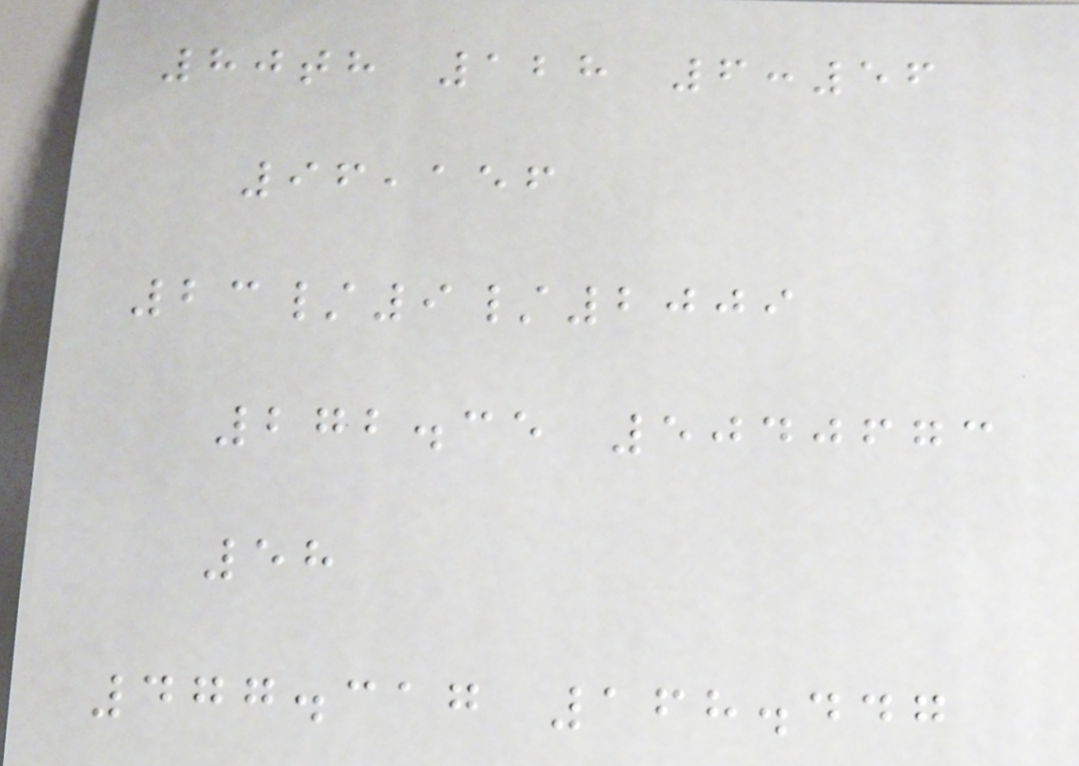80th 128 6:56
96,156
23/9/2009
272.35 5040673
58
477.317 168.447
